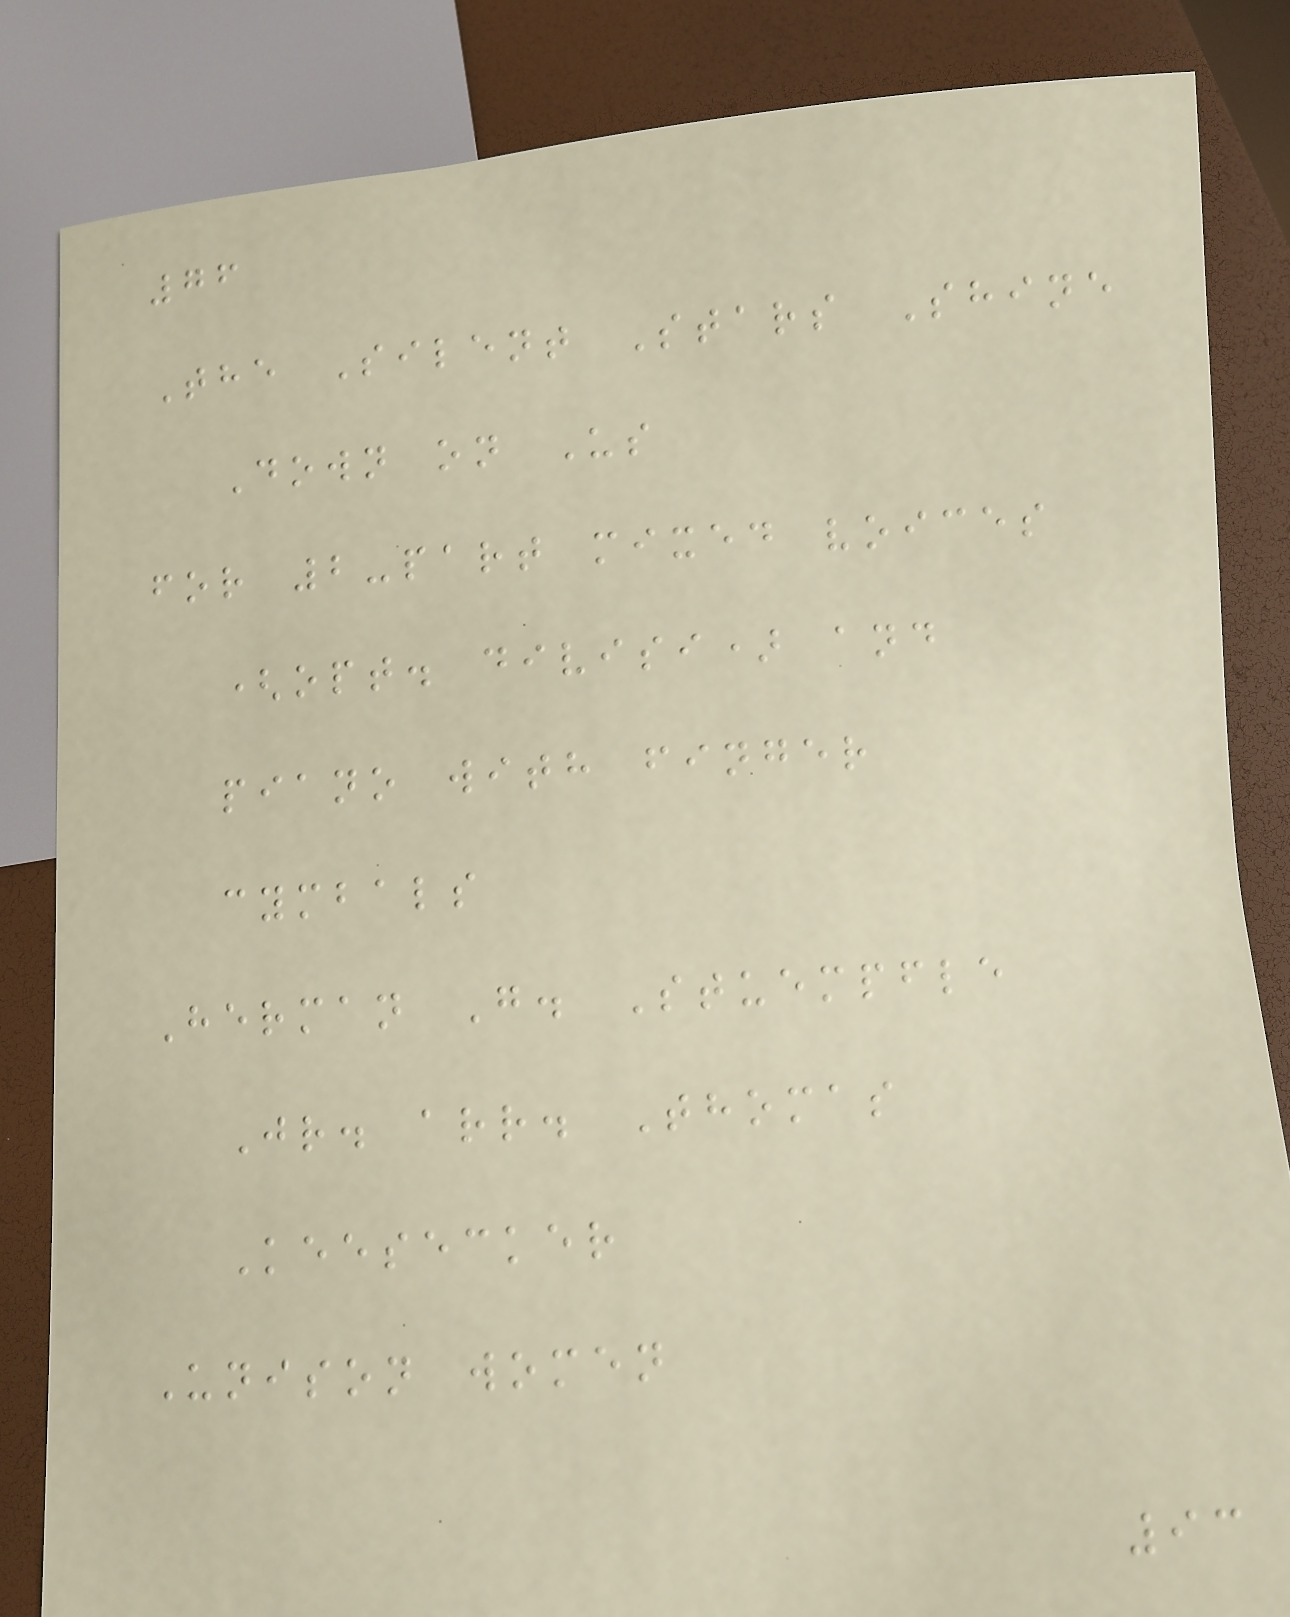76
The Silent Stars Shine
Down on Us
for 2-part mixed voices
(opt. divisi) and
piano with finger
cymbals
Herman G. Stuempfle
Jr. arr. Thomas
Keesecker
Unison women
93
